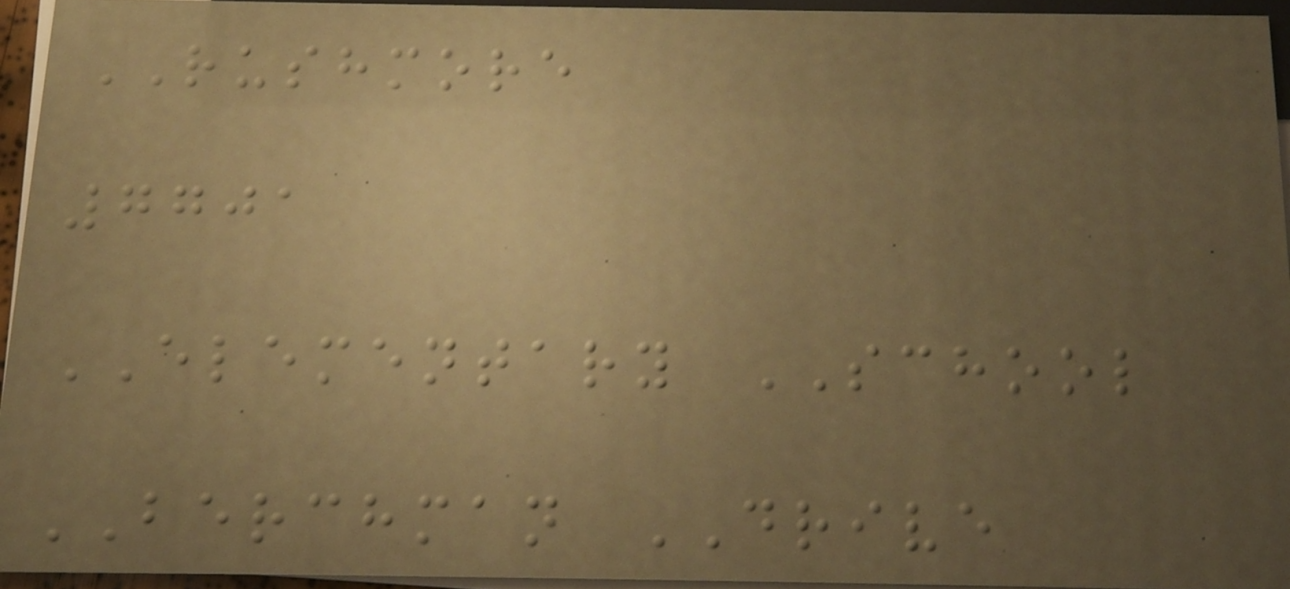RUSHMORE
7701
ELEMENTARY SCHOOL
BERCHMAN DRIVE
